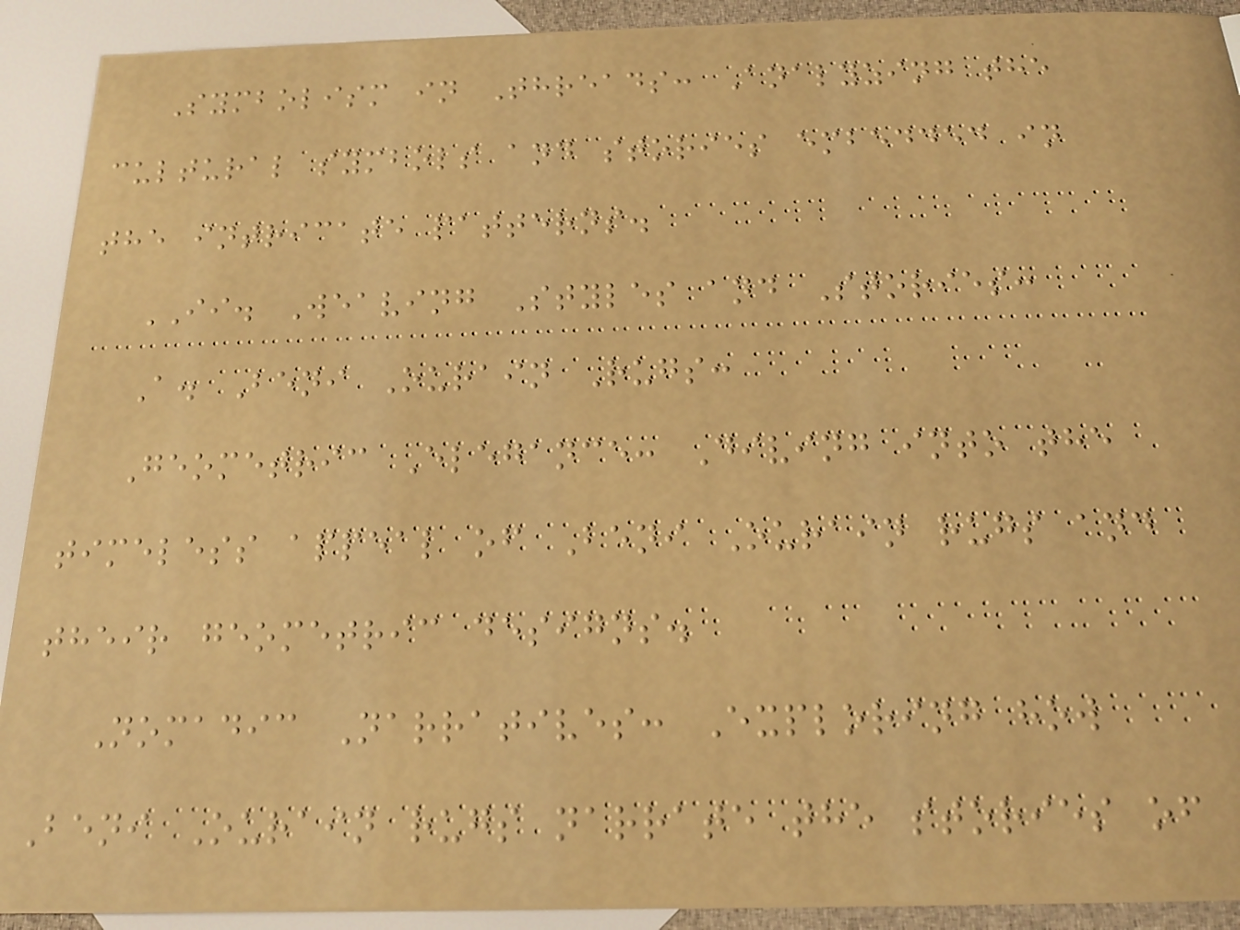Symbolism in Threads: Analyzing the
cultural symbols and stories embedded in
the intricate patterns.
II. Weaving Styles and Stories:
A. Beni Ourain Rugs:
Geometric Elegance: Diving into the
timeless appeal of Beni Ourain rugs and
their geometric designs.
Nomadic Narratives: Exploring how
Beni Ourain rugs narrate the stories of
